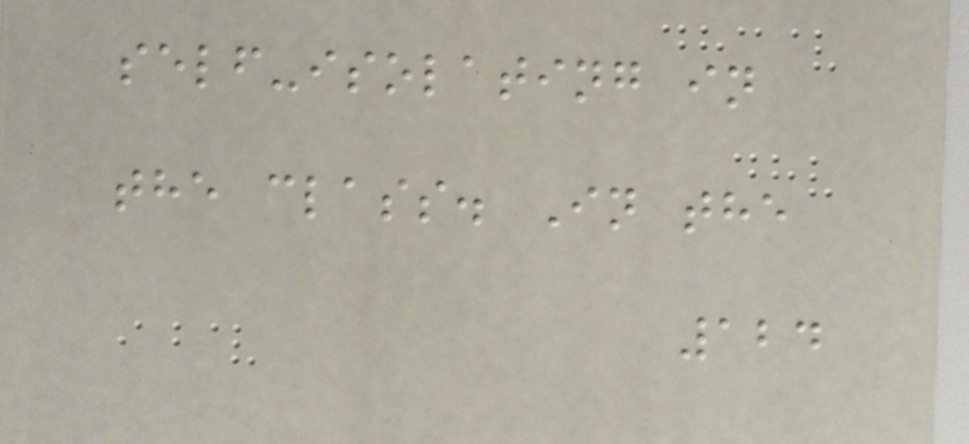self-isolating in
the class. In the
124
